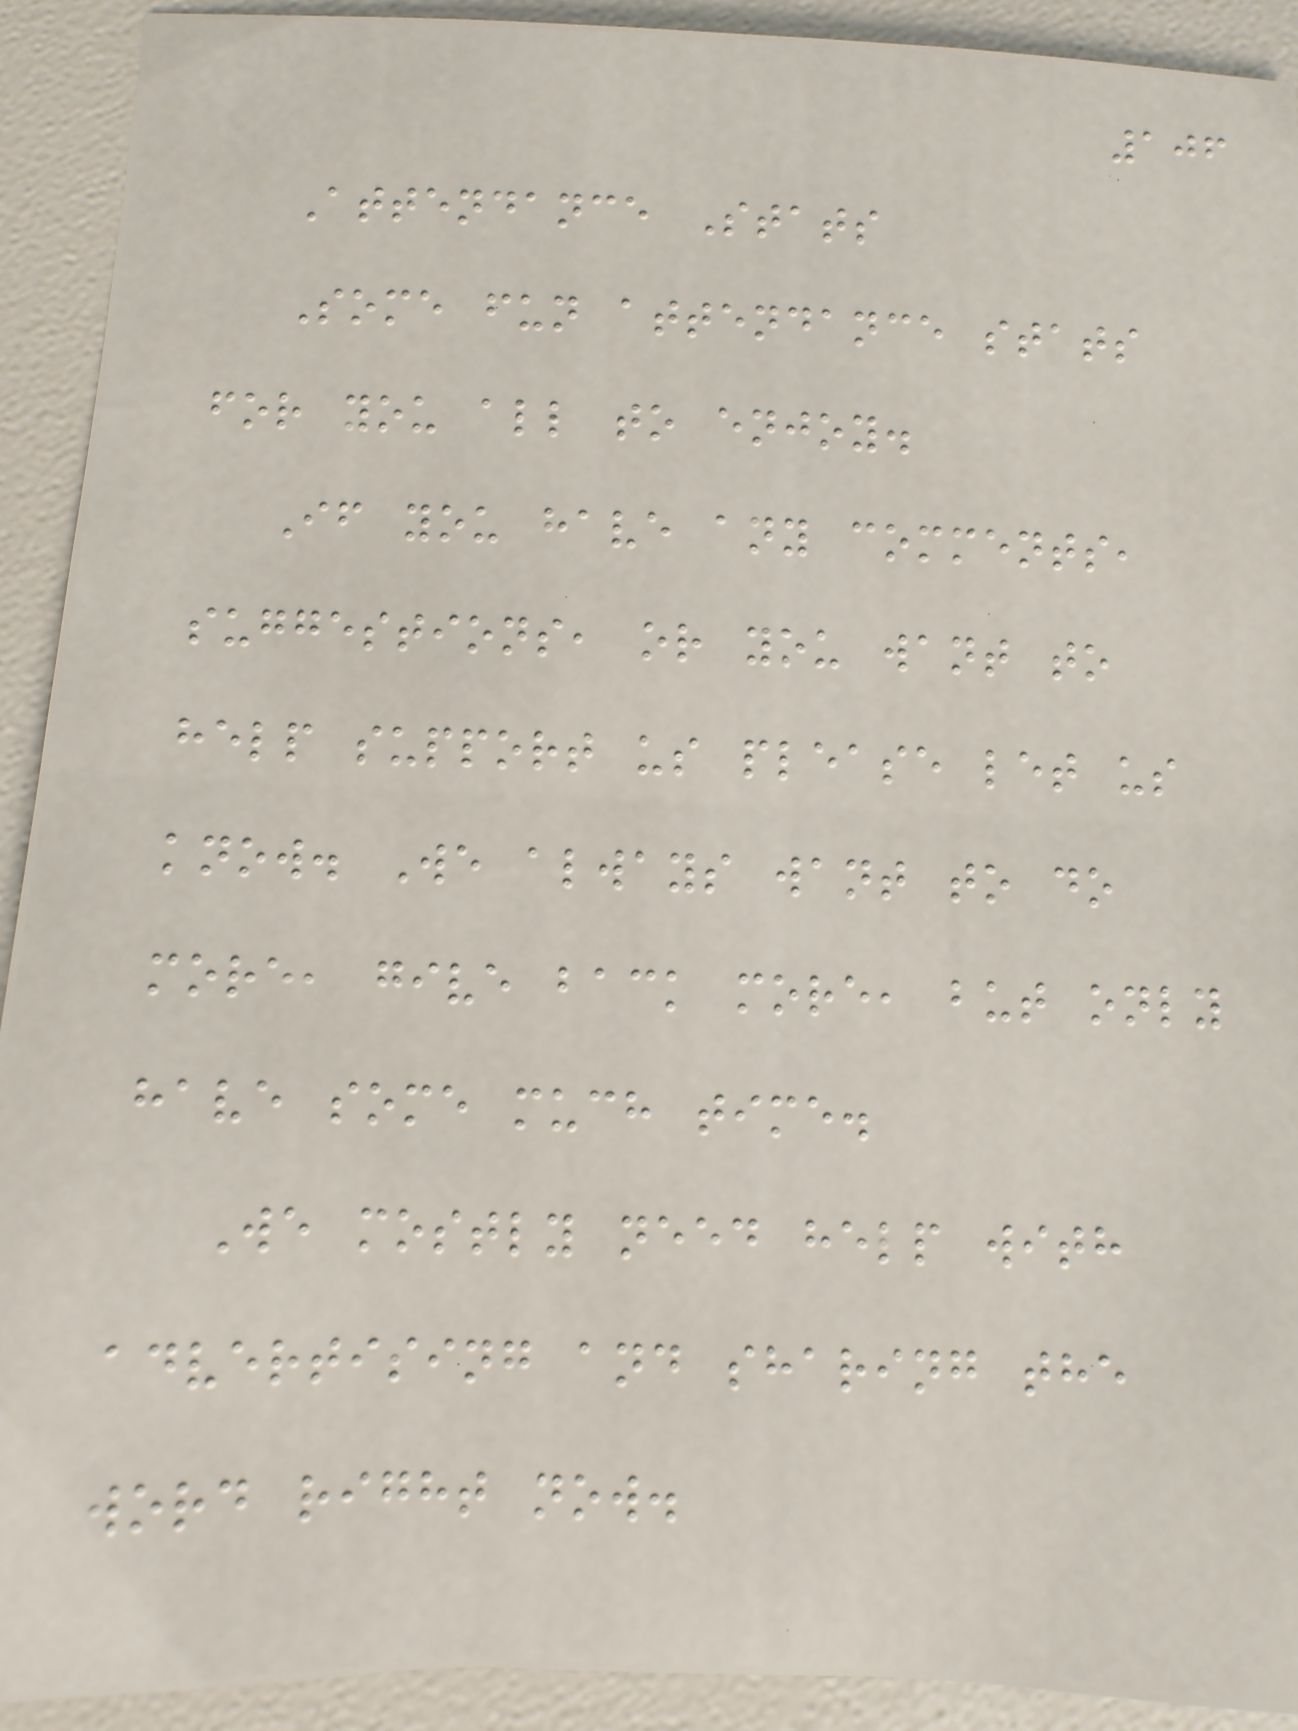106
Attendance Stats
Some fun attendance stats
for you all to enjoy.
If you have any comments,
suggestions, or you want to
help support us please let us
know. We always want to do
more, give back more, but only
have some much time.
We mostly need help with
advertising and sharing the
word right now.
